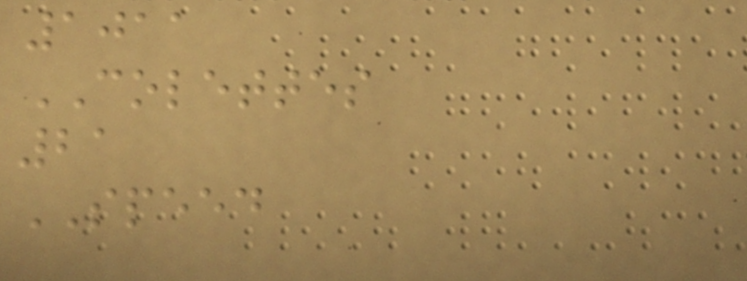1011
COLETTES
21
SPEED
